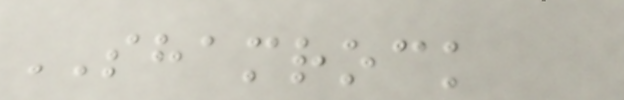SHAMROCK
